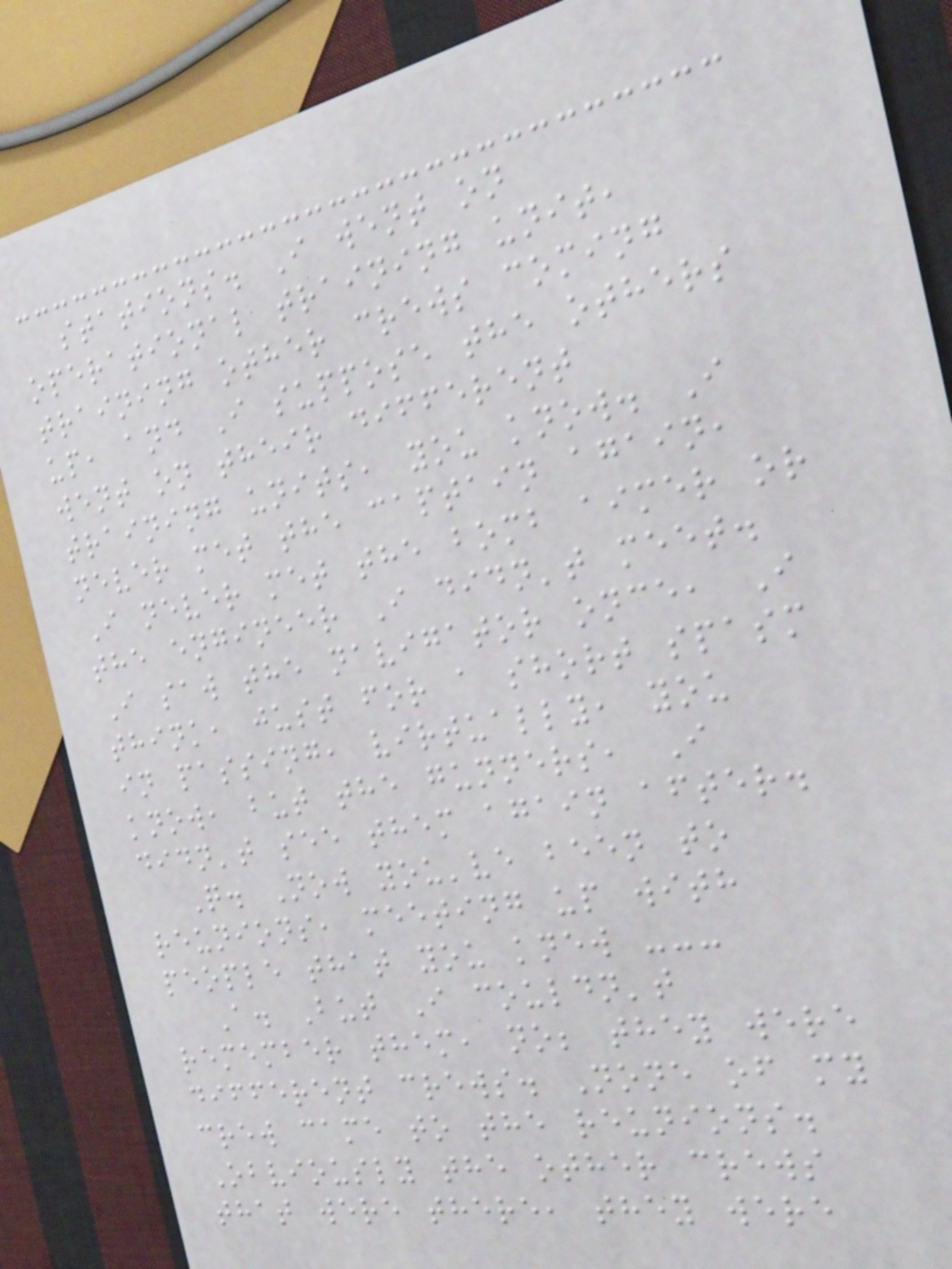stations. I went on
operational training unit,
training other crews coming
up, and I suppose the others
went on their different
training units, you know. I
never met the captain again,
I never met the bomb aimer or
the engineer I didn't meet.
I saw the navigator once, I
think, just for a short spasm
in passing, virtually, you
know, but the gunners, I
didn't see them again after.
Q. Now you've been to
reunions, meeting up with
people that you knew ---
A. But I couldn't
remember them, no; they were
different crews. None of my
crew came to the reunions.
Obviously the other crews
that were there, they were
